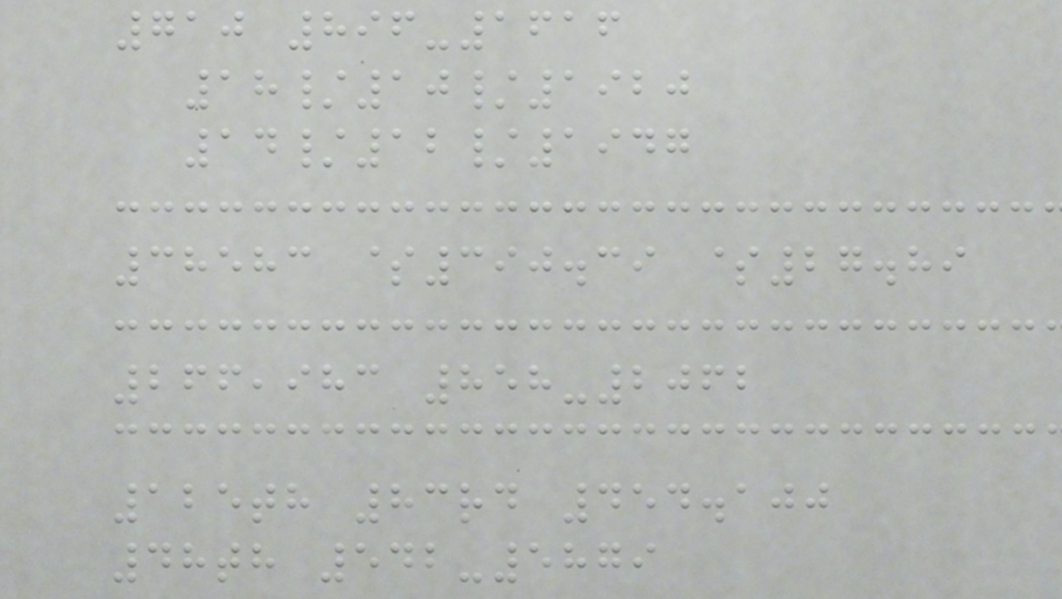710 896-1616
18/10/1920
14/12/1947
38583 $390.39 $27.89
266,983 858-2062
125th 83rd 454.100
48th 542-5879
